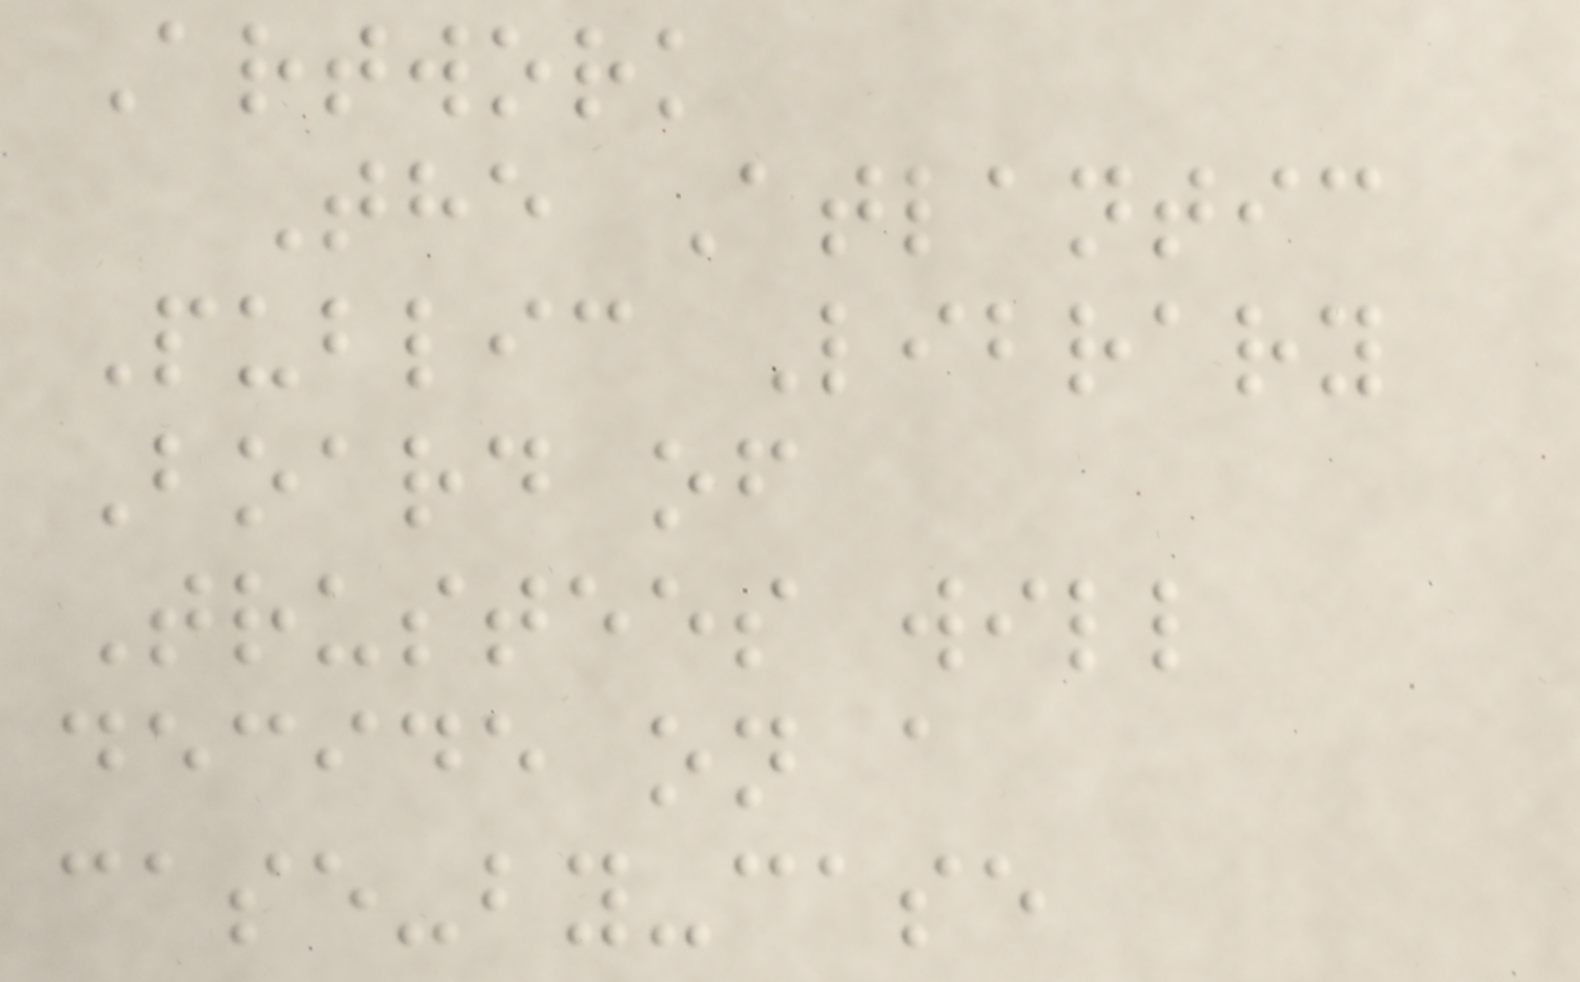Artwork
The Atlantic
Public Library
Board of
Trustees will
decide on a
case-by-case
